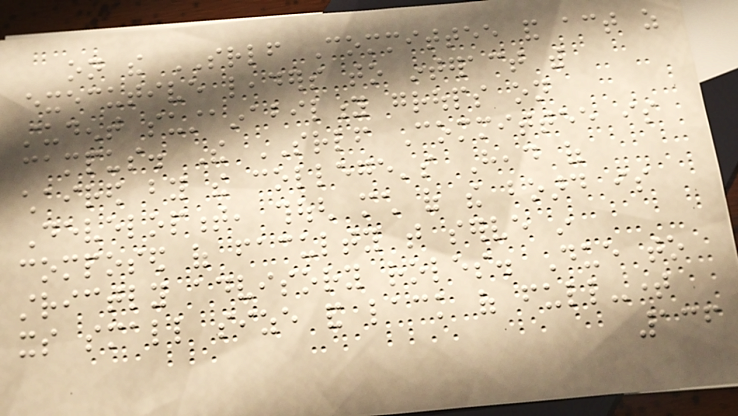on the SRLF Committee and act as
executive leaders to interact with
student sustainability groups on
campus. The SRLF Committee is
chaired by the college's Head of
Development, though much of the board is
composed of faculty that serve in
strictly advisory roles. Due to
its small size and lack of full-time
136
